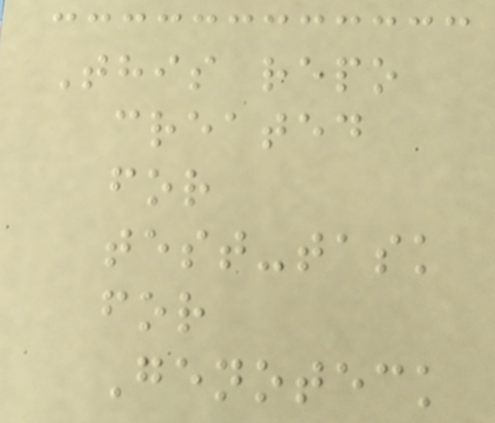This repo
created
for
test-task
for
Genoteck
